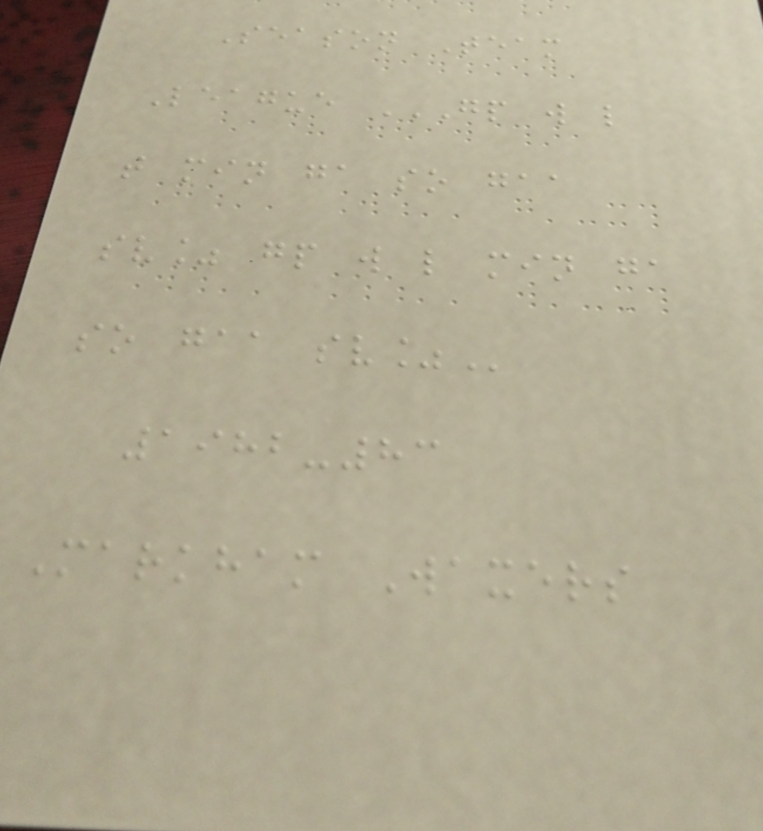Season Team
League GP W L
T MIN GA SO GAA
SV% GP W L MIN GA
SO GAA SV%
1982-83
Markham Waxers
